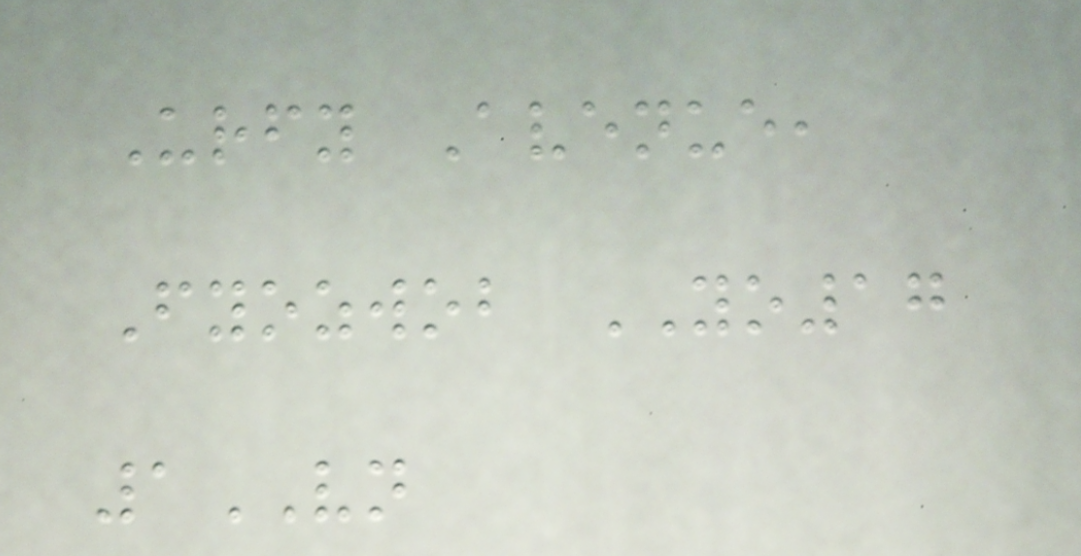Urfy Avenue,
Fyozwob YO17
1VN
